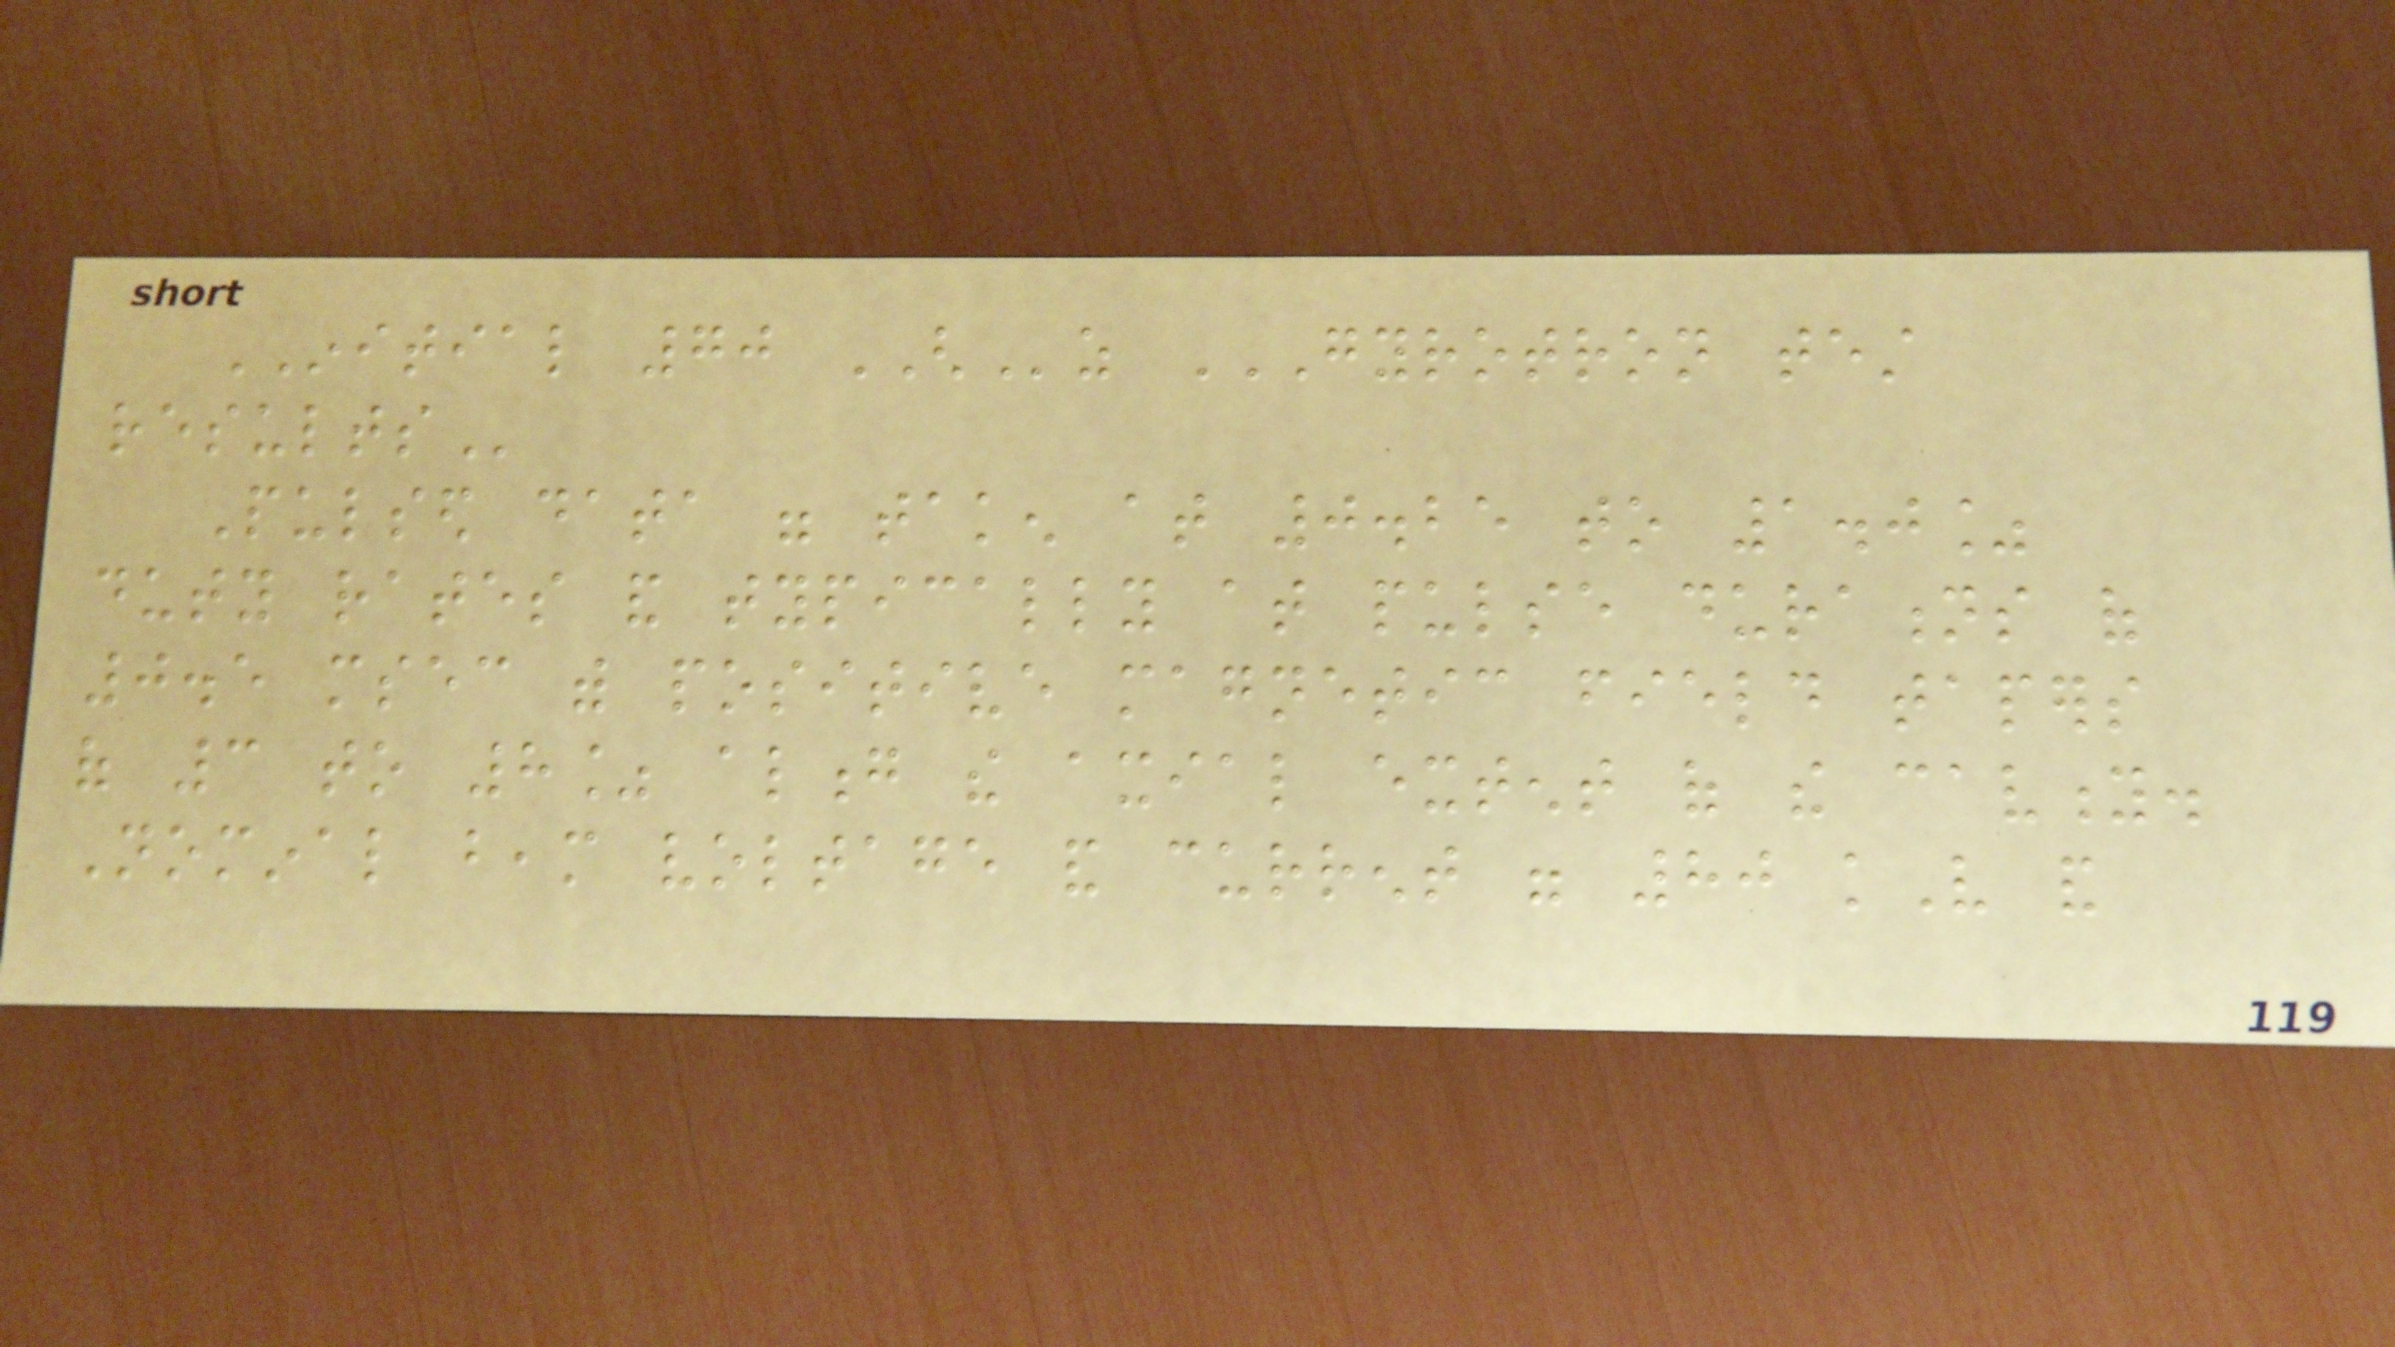INITIAL 70 GHz GYROTRON TEST
RESULTS
Pulsed data were taken at 0.25 to 1.0%
duty rates and typically at pulse durations of
0.5 msec with positive magnetic field tapers
of 3 to 8% along the axial extent of the cavity.
Nominal beam voltage and current were 80 kV and
